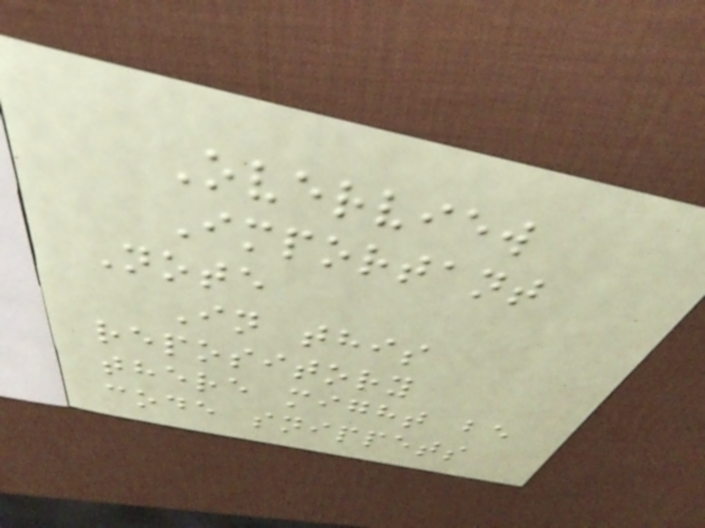Overview
Important
Note
In this
repository
there might be
code snippets
